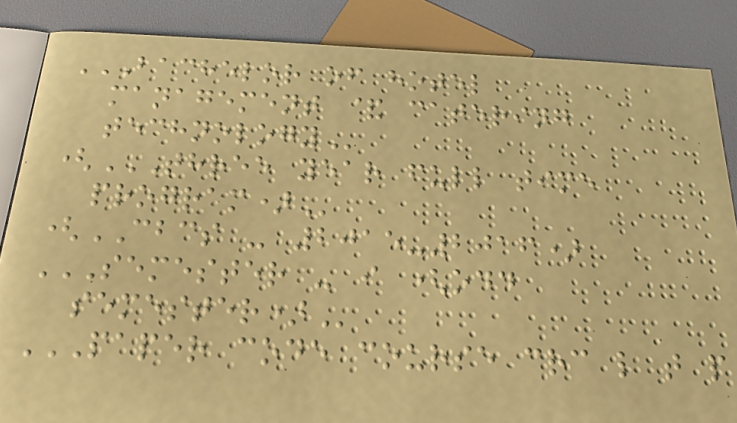BACHELOR OF HOTEL
MANAGEMENT & CATERING
TECHNOLOGY
(THREE YEAR FULL TIME
PROGRAM)
(CBCS - 2015-2016)
SEMESTER - I (ODD
SEMESTER)
PAPER CODE COURSE CRC L T P
